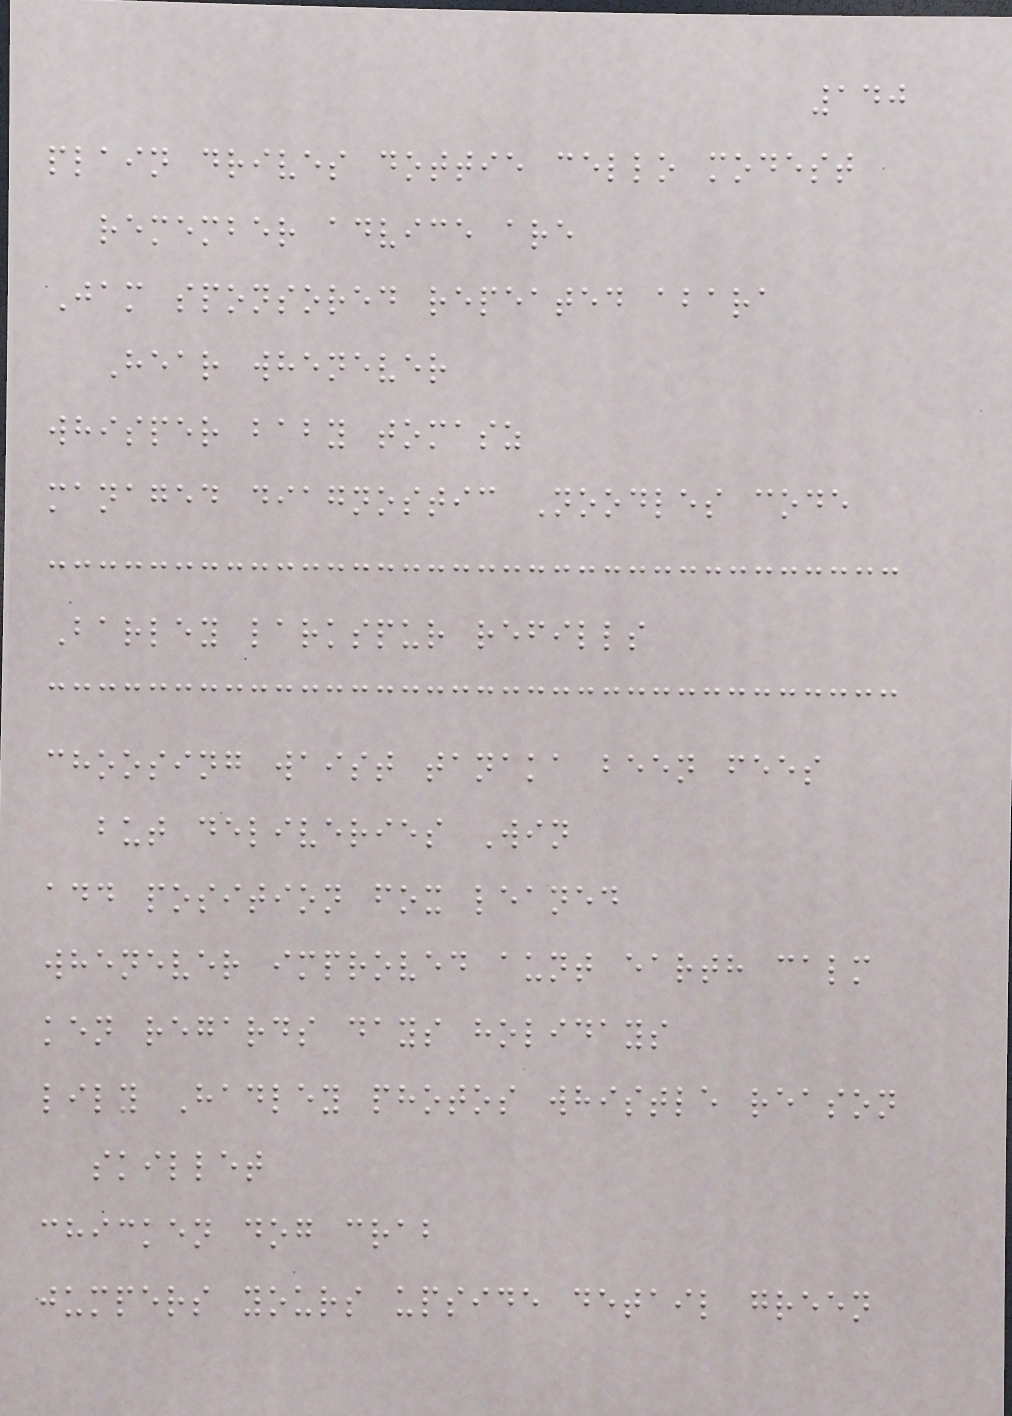140
plain drives dottie cello modest
remember advice are
Jam sponsored repeated abara
Hear whenever
whisper baby tomasz
managed diagnostic Noodles code
Barley larkspur refills
choosing waist tanaka been fees
but deliveries Win
add position fox leaned
whenever improved aunt earth calm
ken regards days holidays
lily Hadley photos whistle reason
skillet
chicken dog crab
jumpers yours upside detail green
